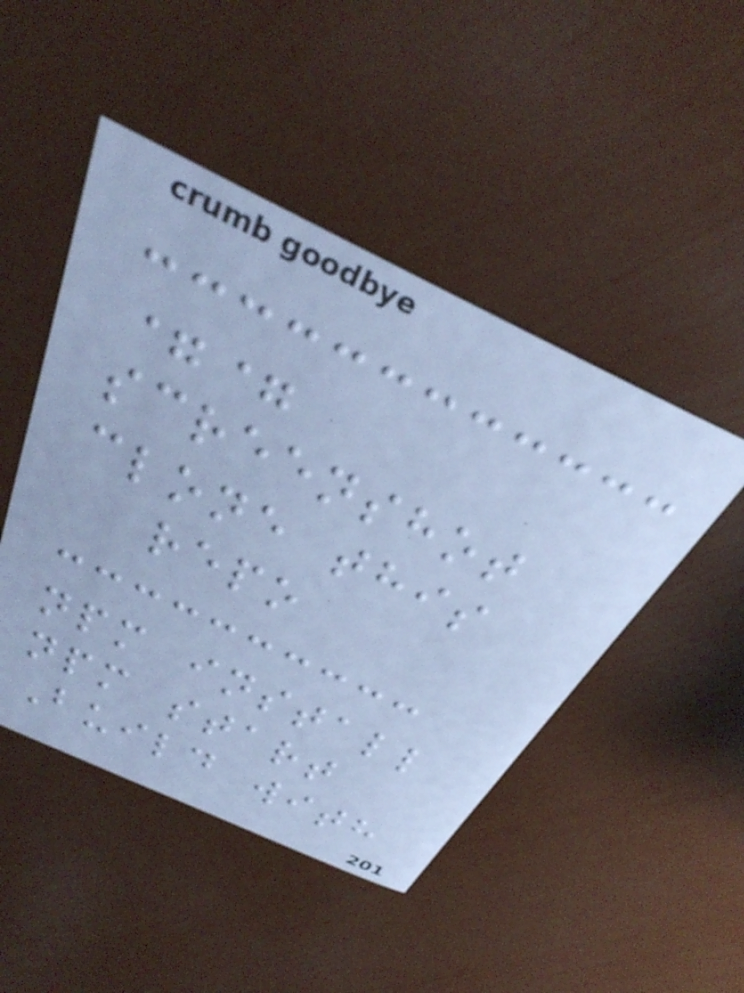==
screenshot
clone this
repo
npm install
npm start
Build with
